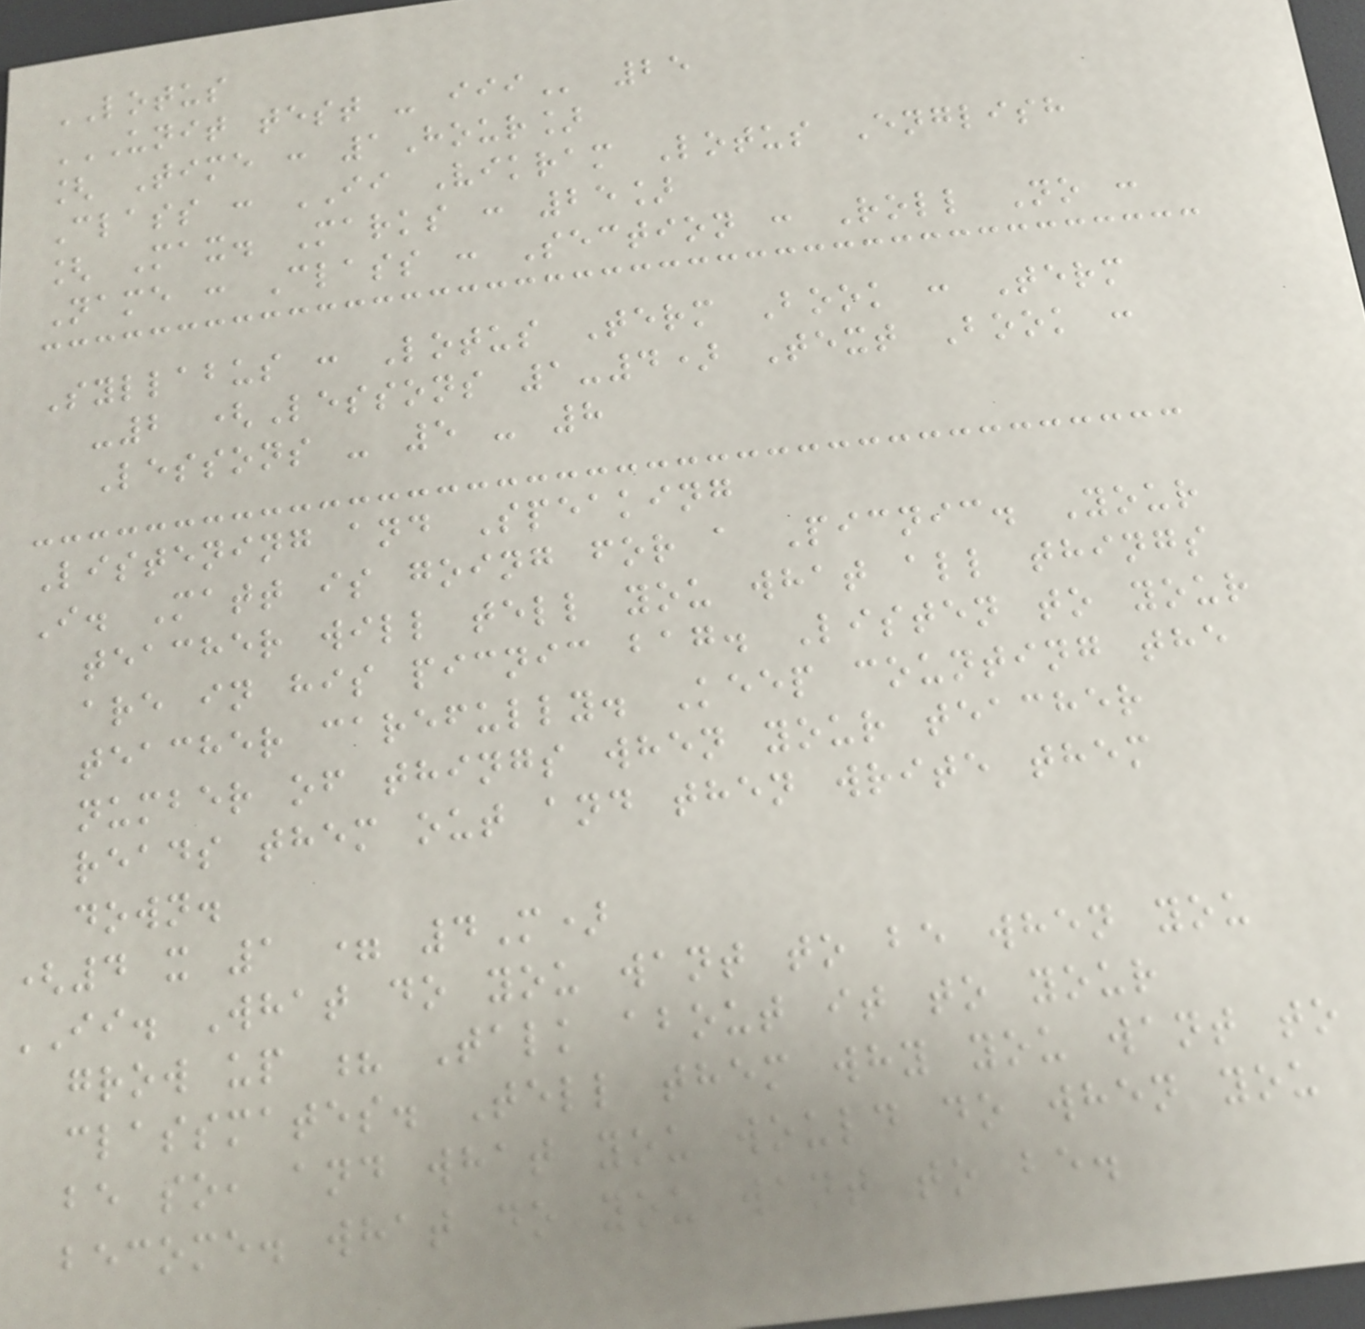LOTUS
UNIT TEST - III 25
[ Time : 1Hour]
Class : II Vikram Lotus English
[ Max. Marks : 25]
Name : Class : Section : Roll No :
Syllabus : Lotus Term Book : Term
-2 (Lessons 1-4) Text Book :
Lessons - 5 - 8
Listening and Speaking
I. Matt is going for a Picnic. Your
teacher will tell you what all things
are in his picnic bag. Listen to your
teacher carefully. Keep counting the
number of things when your teacher
reads them out and then write them
down.
(4 x 1 = 4M)
II. What do you want to be when you
grow up ? Talk about it to your
classmates. Tell them why you want to
be so, and what you would do when you
become. what do you want to be.
